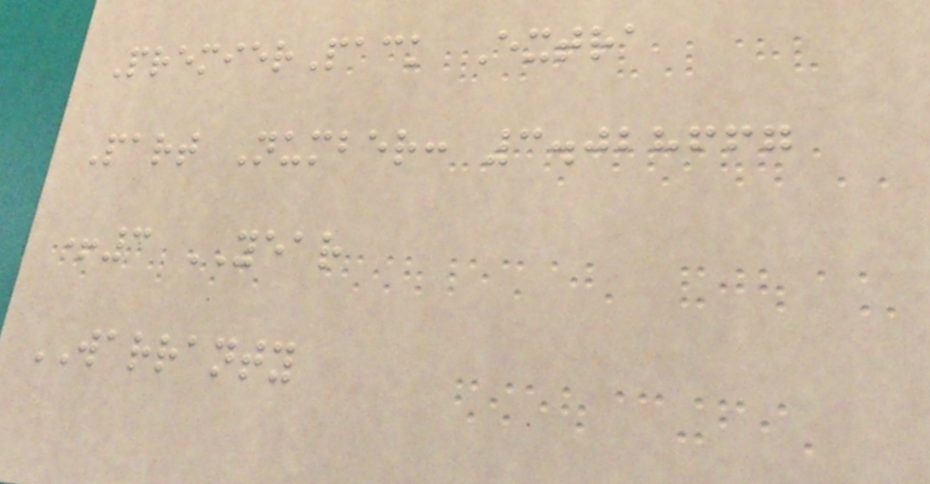PremierPack Extra
Part Number: 3.028667
+3 YEAR
WARRANTY
